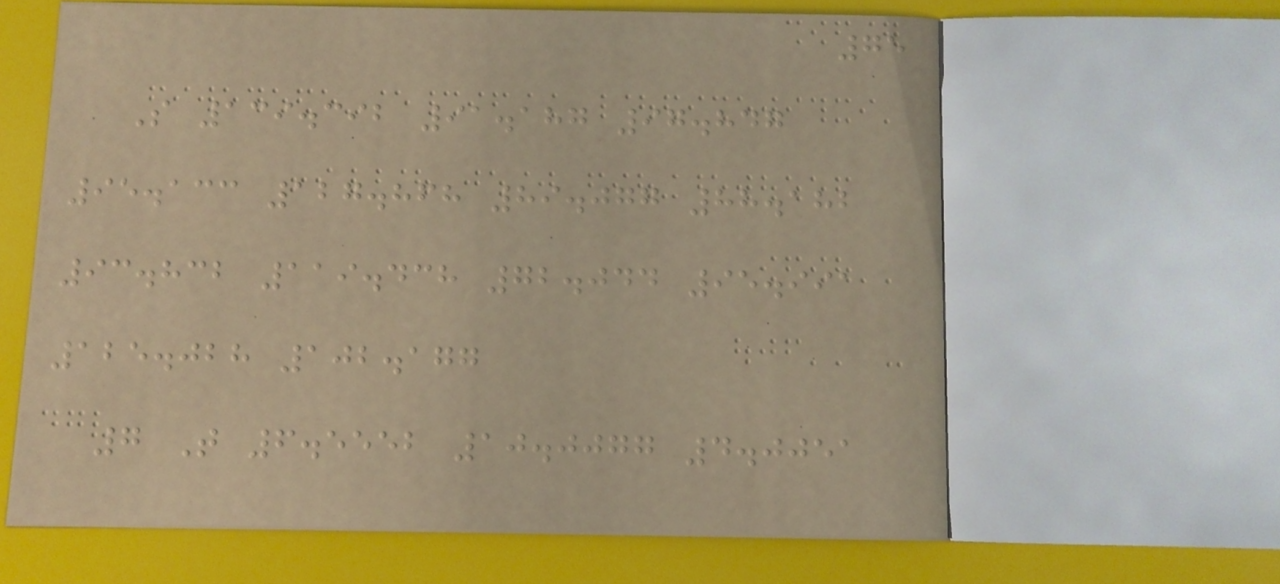75
S 139.392 91.187 97.847
95.133 127.868 89.077 88.182
93.832 119.438 72.044 95.991
125.028 102.177
7 T 6.5552 10.0077 4.0051
